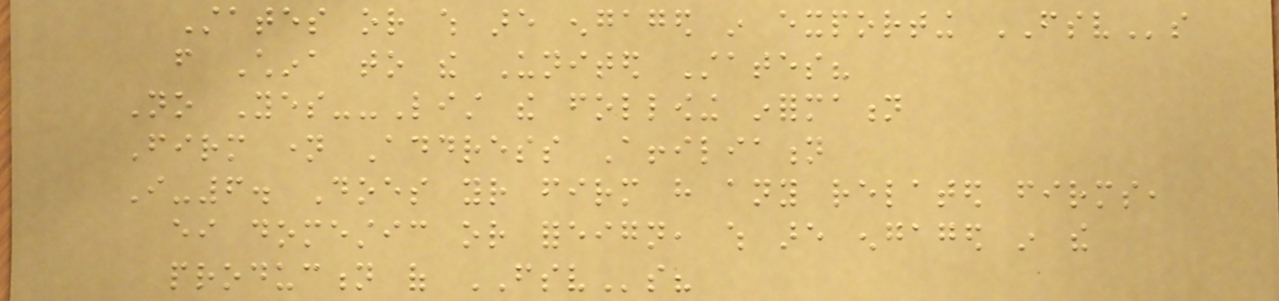States or which are engaged in exporting FSVs
from China to the United States?
No Yes--List the following information
Firm name Address Affiliation
I-6. Does your firm have any related firms,
either domestic or foreign, which are engaged in the
production of FSVs?
